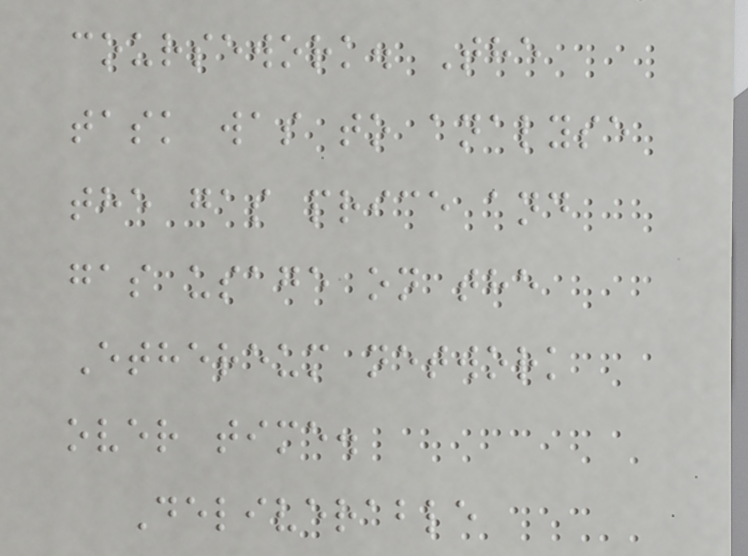coursework. The
task was to analyse
the gas price and
gas usage on the
Ethereum network
over time.
Deliverable
